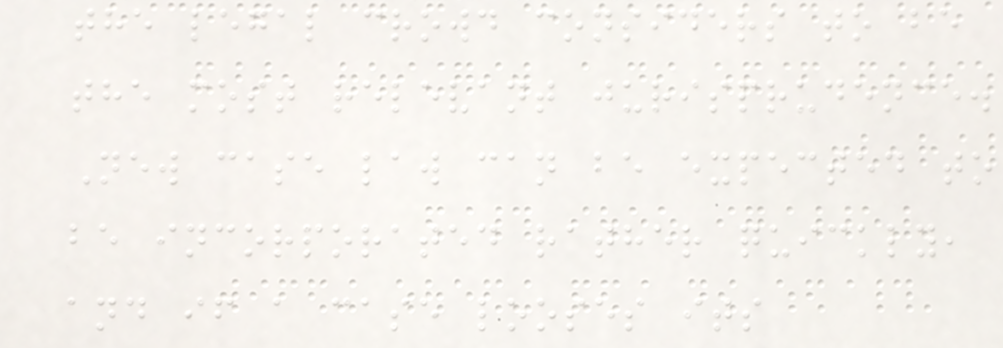the legal crowd considers to be
the most relevant jurisprudence.
New case law can be expected to
be incorporated rather quickly,
and if a case looses its
